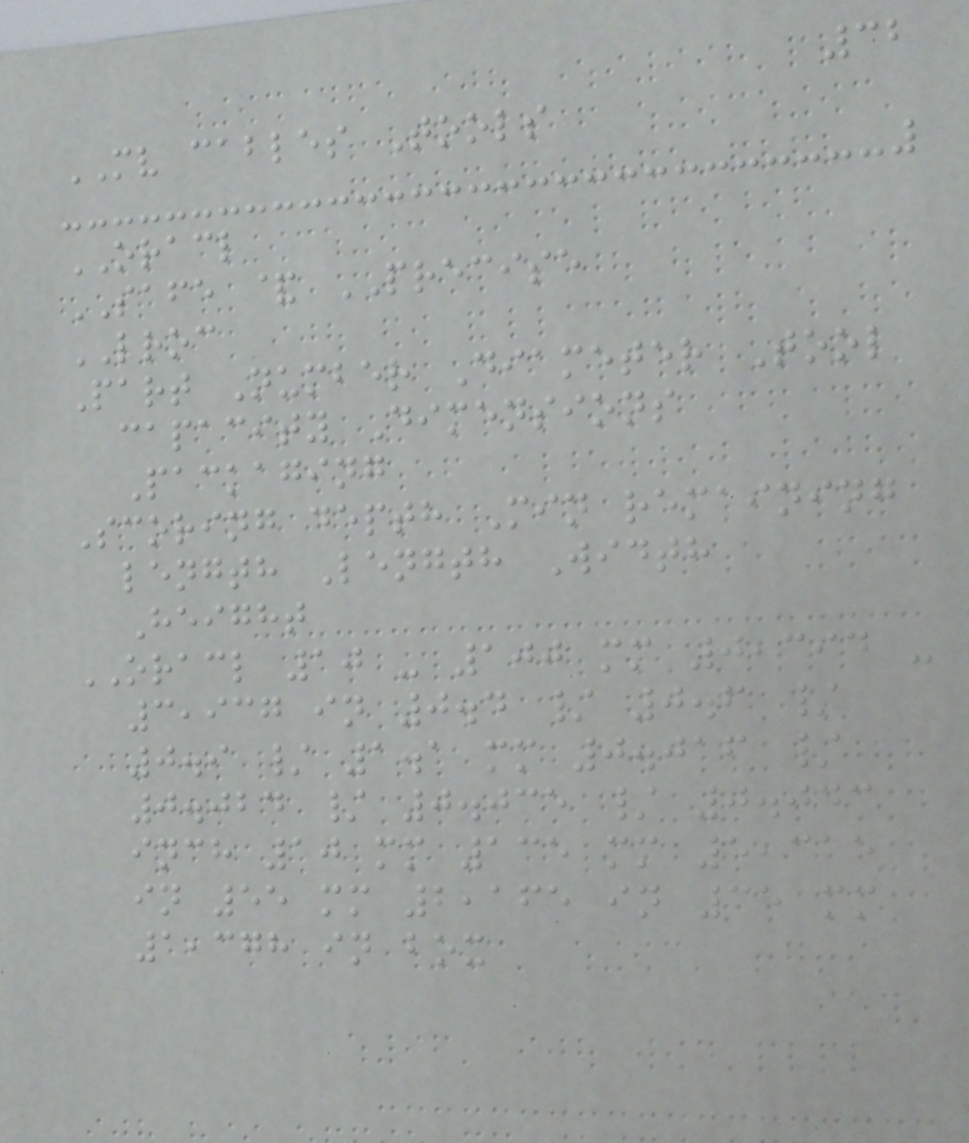32
MV cables Tools
ORACL
SAFE & PRECISE
LROC
Part Number Diameter Tool
capacity Dimensions
Packaging
Scoring depth Min remaining
length Length Width
Height
ORACL 10 - 100 mm 0,394 -
3,937 in 0.4 / 0.6 /
0.9 / 1.1 mm 0.016 /
0.024 / 0.035 / 0.043
inch 10 mm 135 mm 5,315
in 55 mm 2,165 in 35 mm
1,378 in box
